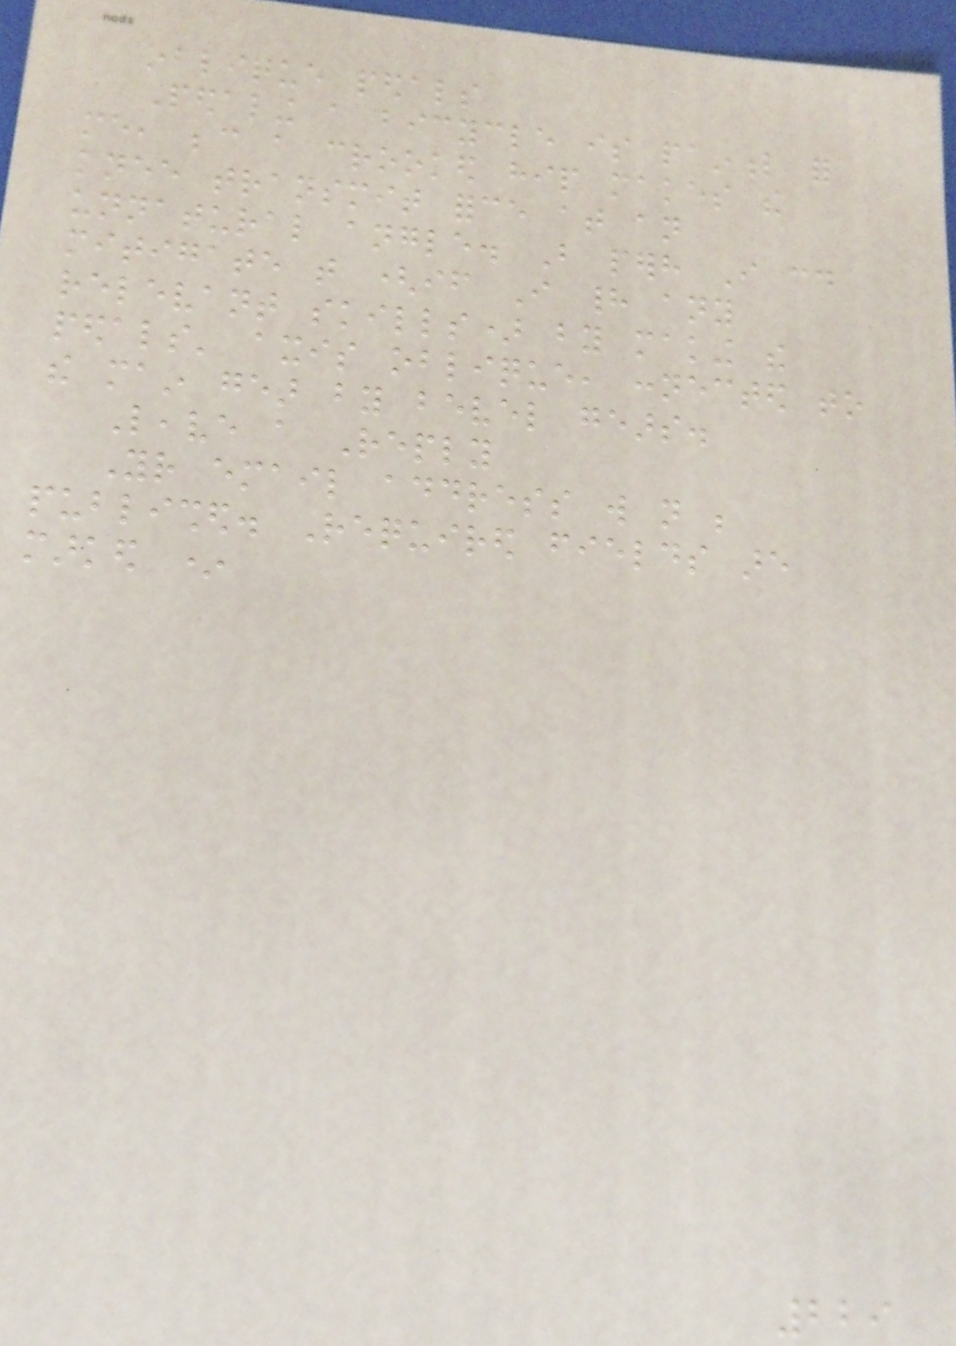oblique pedals
Pedaling a bicycle is painful for
me, because a crooked hip makes the
knee transmit force at an
unnatural angle. But perhaps I could
mitigate that (if I had any
relevant skills) by making the
pedals' axis oblique, connected to
the main gear by bevel gears.
Leave a Reply
Your email address will not be
published. Required fields are
marked *
229
